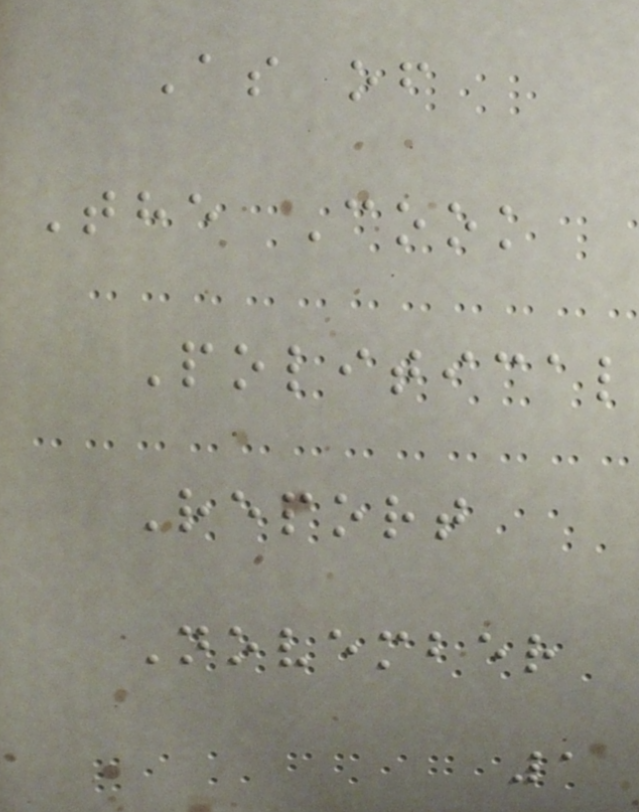As of
The Cook
Political
Report
November
1
